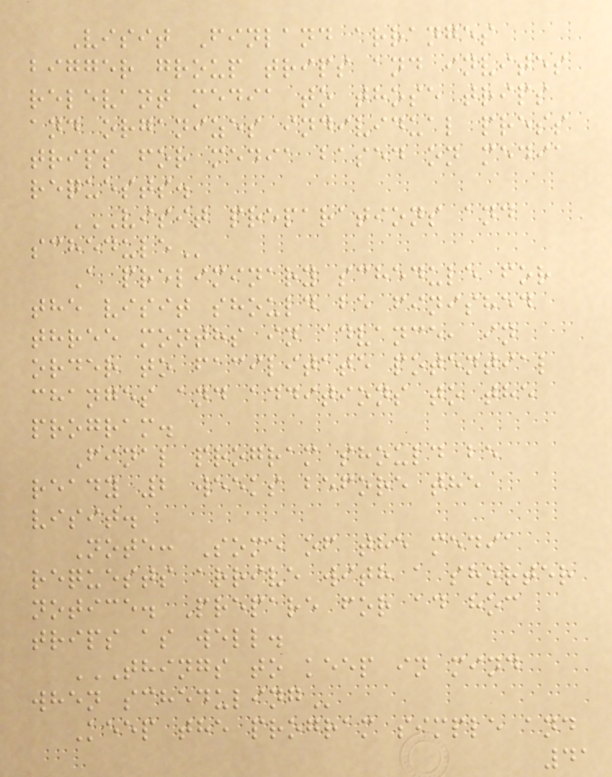Visit Finland arranges
bigger group trips and invites
relevant media to those trips
and organizes individual press
trips for media based on media
requests.
VISIT PREPARATIONS AND
SCHEDULE
A preliminary schedule for
the visit should be finished
three months in advance, in
order to facilitate potential
changes and additions to the
program.
Final program should be
ready 2 weeks before the
visit.
Note: Some of the media
requests arrive with a shorter
notice. Prepare for ad hoc
trips as well.
THINGS TO KEEP IN MIND
WHEN SCHEDULING
Keep the program simple and
41
